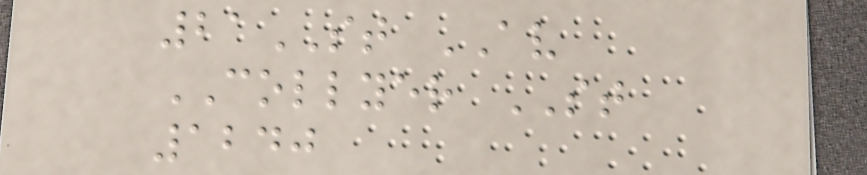21ST AV
COLLYER ST
1240
